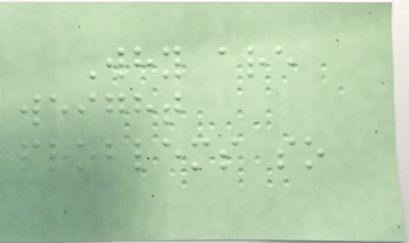Why are
weight
problems so
